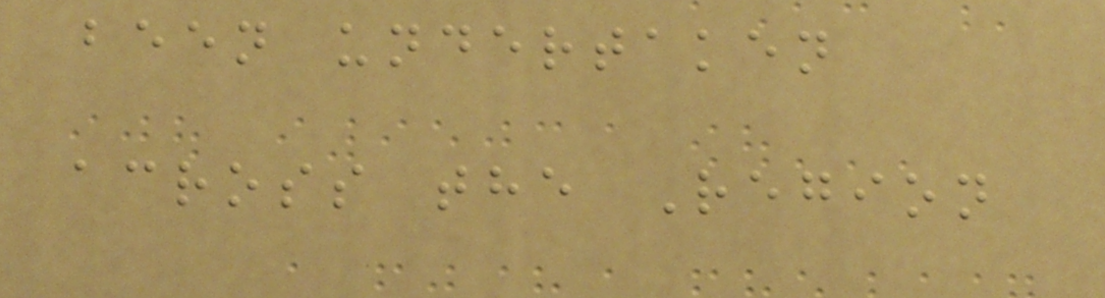been undertaken
across the Region
